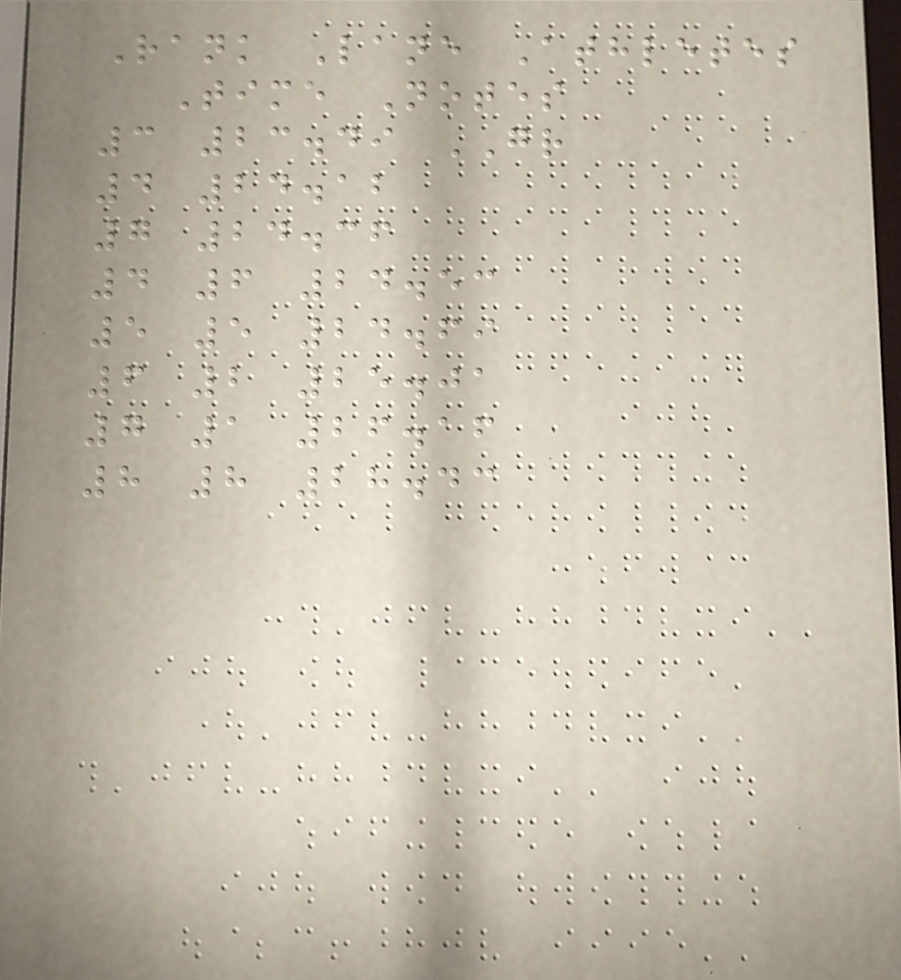Rank Lane Athletes
Time Notes
3 23.49 GR
4 24.12
7 24.36
4 6 24.53
5 5 24.69
6 2 25.01
7 1 26.16
8 8 28.43
